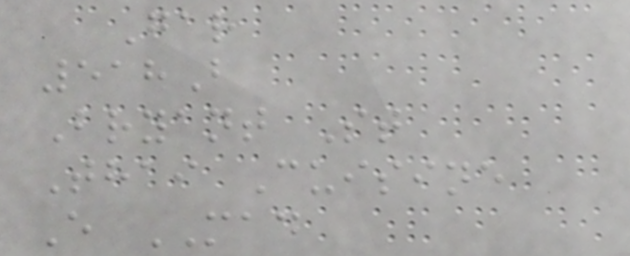Gar
518B
Bryant St
Thai Cuisine
E MAD
